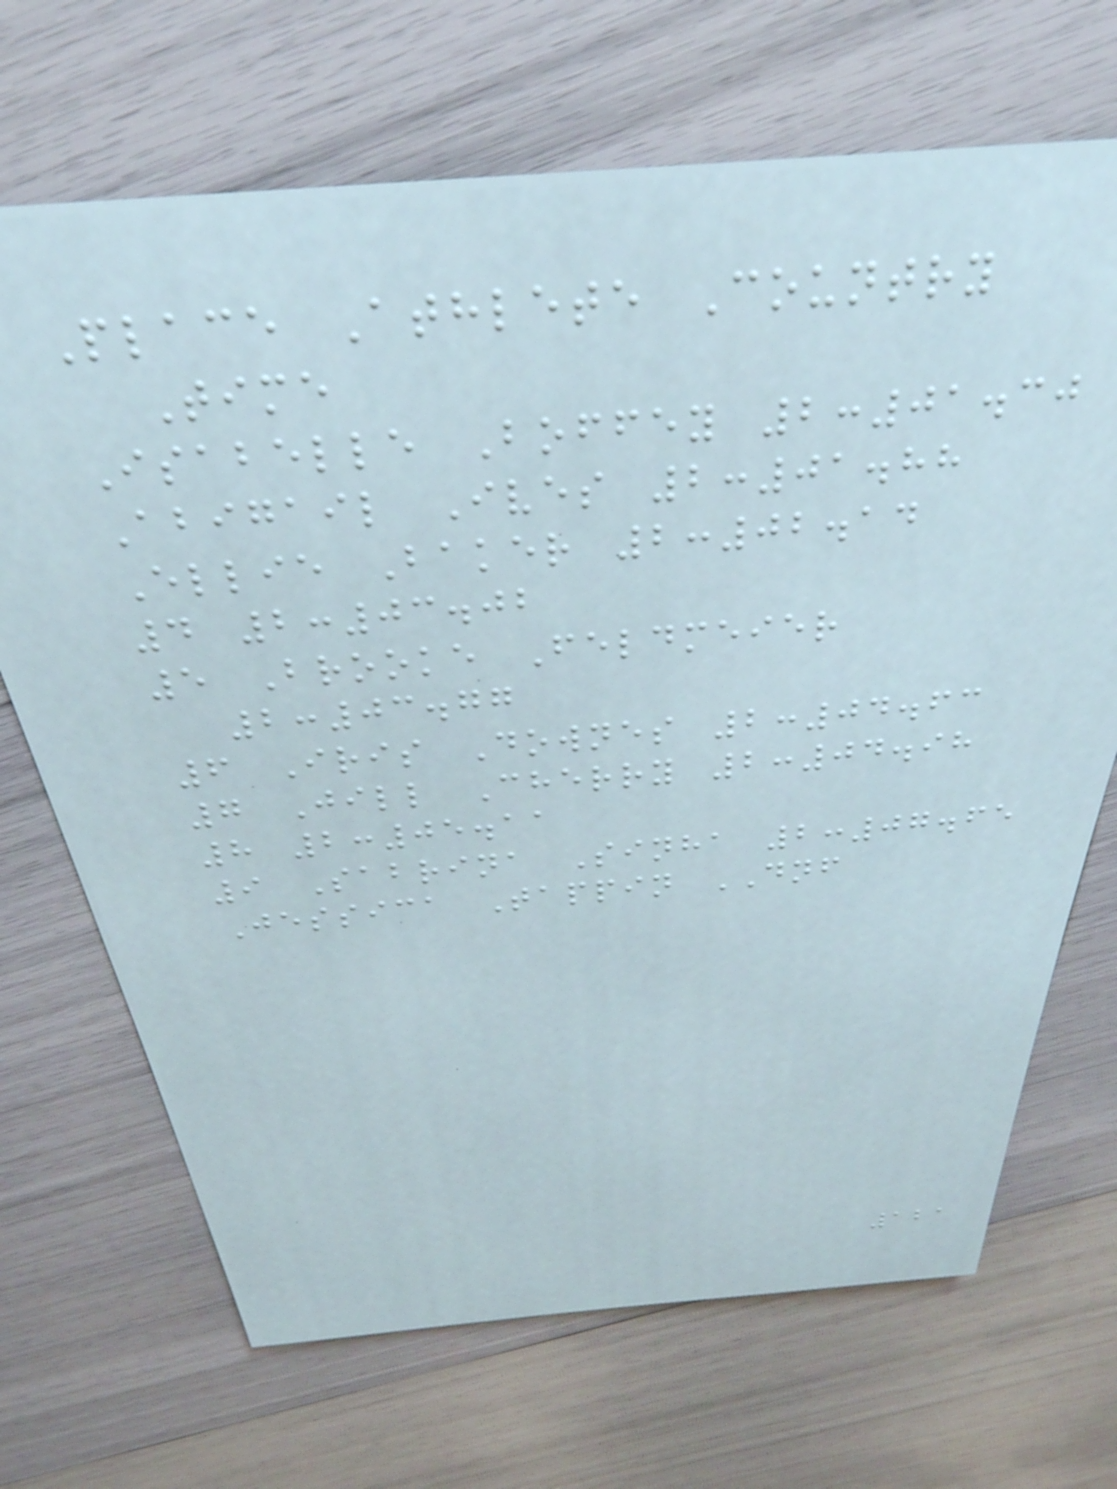Place Athlete Country
Time
Isabelle Boffey 2:01.30
Abigail Ives 2:01.88
Ellie Baker 2:02.14
4 2:03.02
5 Brooke Feldmeier
2:03.77
6 Iris Downes 2:04.63
7 Jill Cherry 2:04.98
8 2:05.11
9 Sabrina Sinha 2:07.65
Jessica Tappin DNF
121
